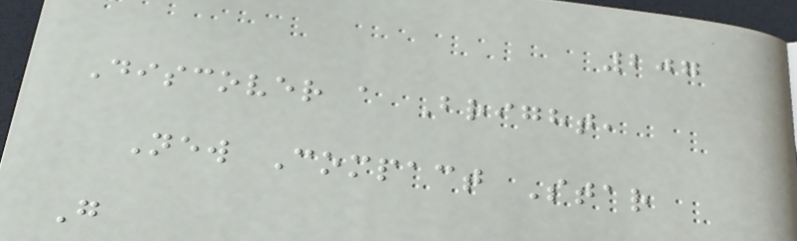207
Discover a Bright,
New Compact Star
G
